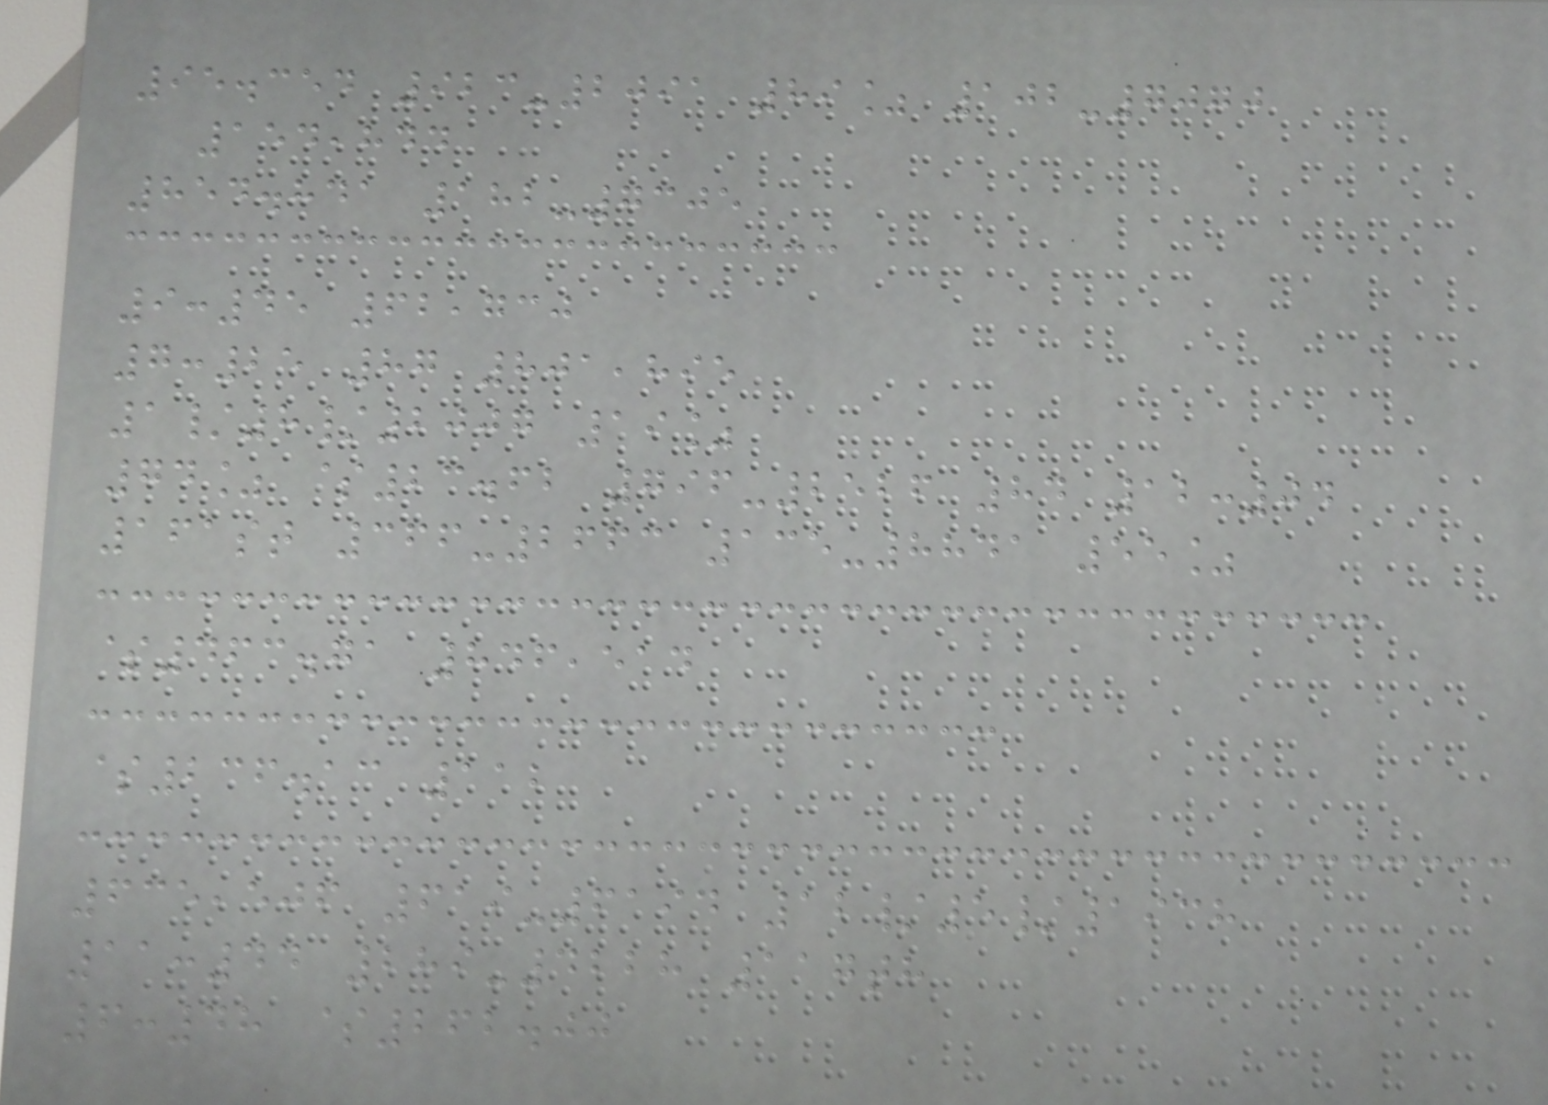95.354 923-2091 89% 102-7070
154,844
854.841 182-7305
9:45 62,730
7:25 87 801,895
1/8/2007 19%
74% $23.62 796-2526 84 12:04
161st 366-2663 135-8841 55%
$463.71 846,514
$236.13 112
635,506 619-6194 12/5/1938
11:44 289-4228 117th
6:48 $262.00
